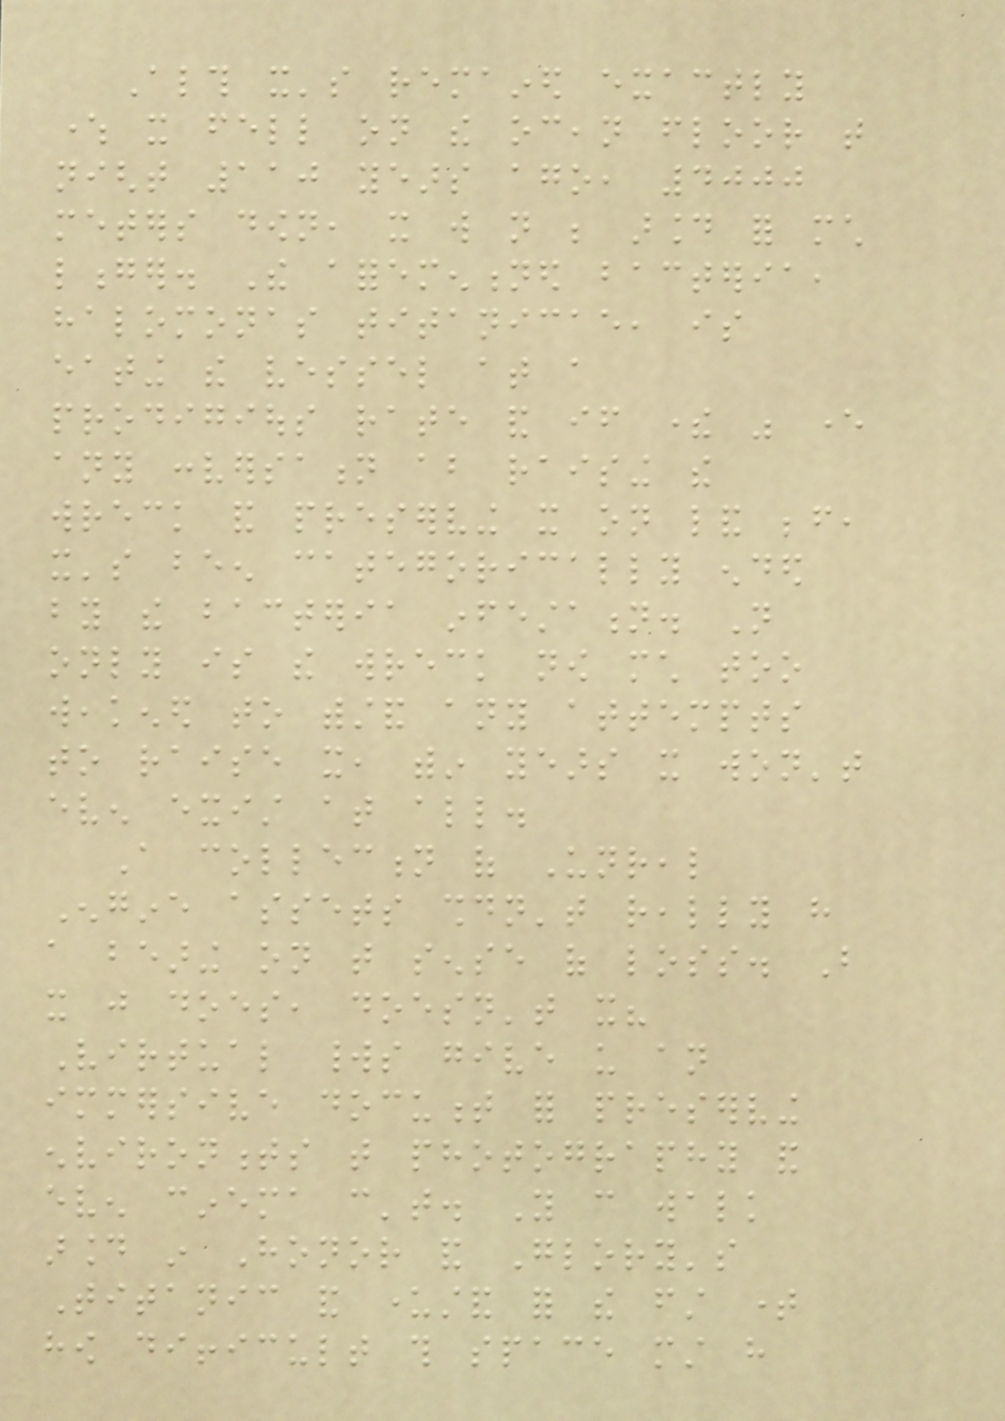Although it's remained exactly
where it fell on the ocean floor that
night 110 years ago, 4000
meters down, it will not be around for much
longer. The aforementioned bacteria,
halomonas titanicae, is
eating the vessel at a
prodigious rate and if there was ever
any conversation about raising the
wreck and preserving it on land before,
it's been categorically ended
by the bacteria infestation. Not
only is the wreck now much too
weakened to withstand any attempts
to raise it, within years it won't
even exist at all.
A collection of Unreal
Engine assets shouldn't really have
a bearing on that sense of loss. But
it just does, doesn't it?
Virtual worlds give us an
immersive document for preserving
environments that photography and
even cinema can't. You can walk
around in Honor and Glory's
Titanic and understand for the first time
how difficult this space must have
